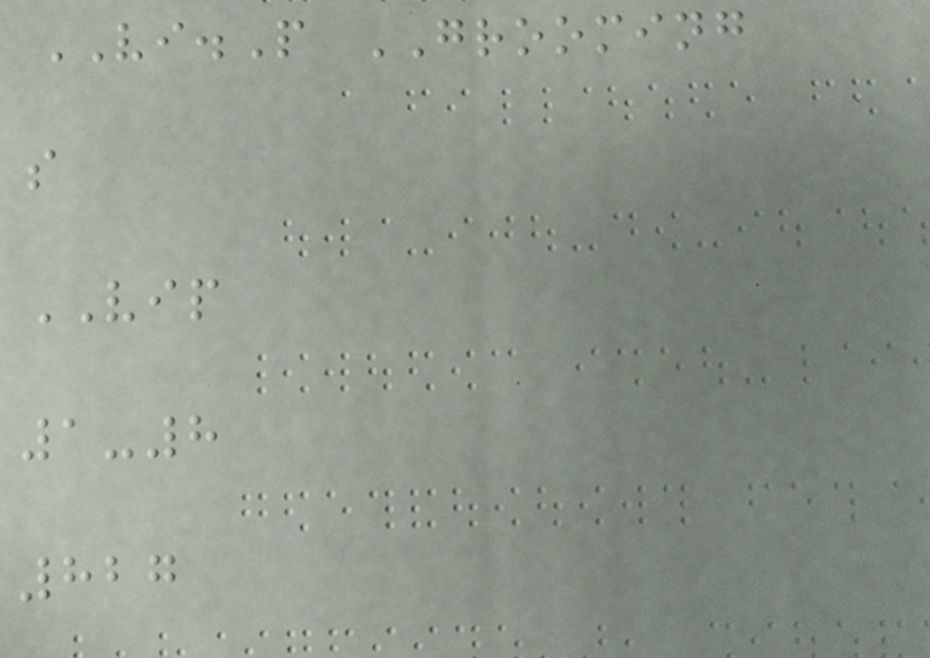VI.P GROOMING
s
VIP
1-8
827
